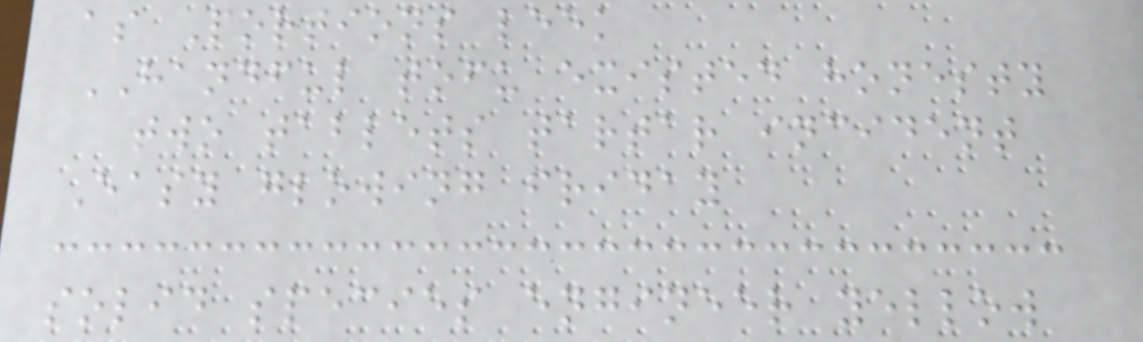as Portions leek
HANDFUL tofu existed honesty
two tablets tartar incident
Easy glowing friday
solid species engineer yellow
